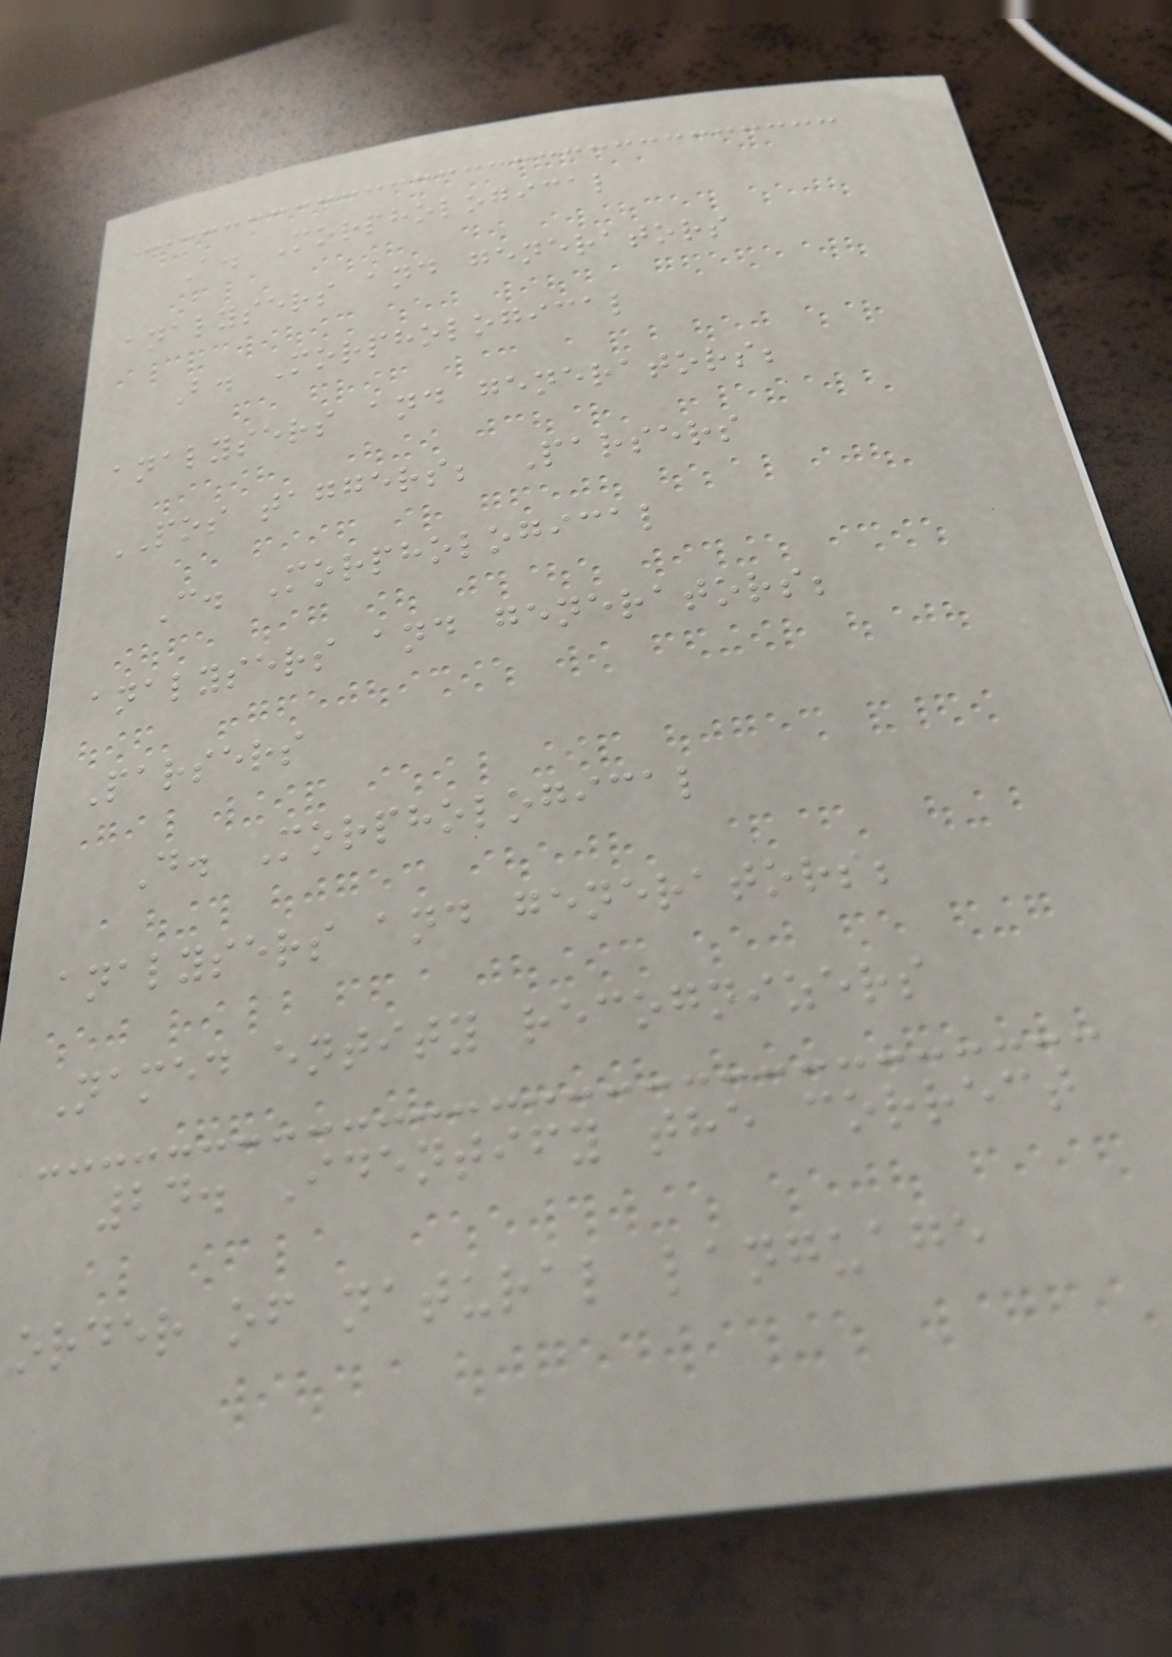A. Morphological
analysers and generators
B. Morphological
analysers and generators;
POS taggers; Parsers
C. Morphological
analysers and generators;
Parsers
D. Morphological
analysers and generators;
Named entity recognizers
24. Identify the correct
order of natural language
